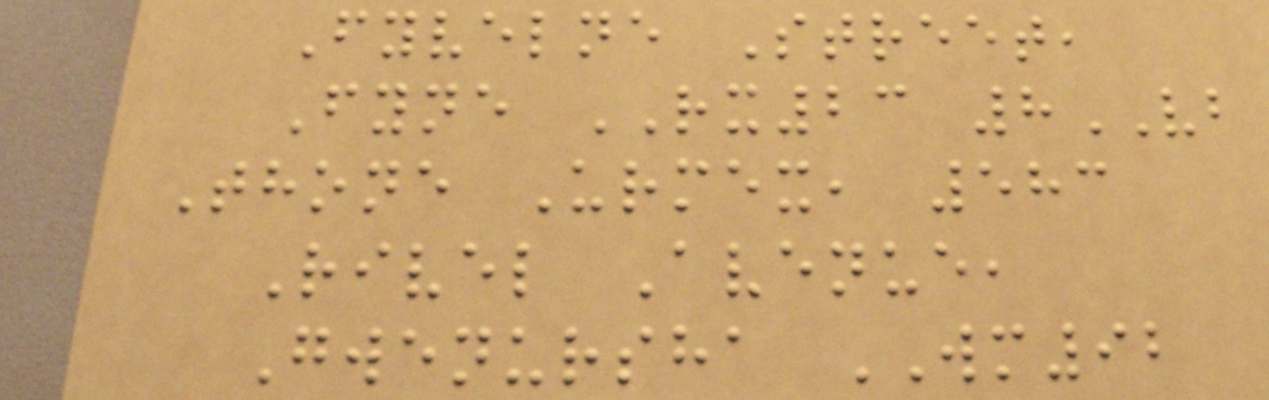Fyvelne Street,
Fyne RX23 8VB
Thone Urmex, 583
Rivel Avenue,
Gwenursha WM92
